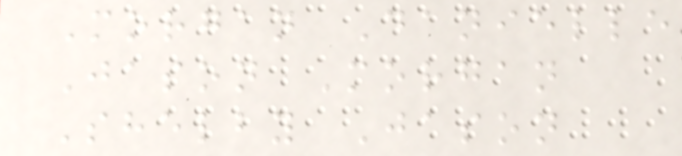Morgan Danielle
Jason Morgan
Shelby Jason
